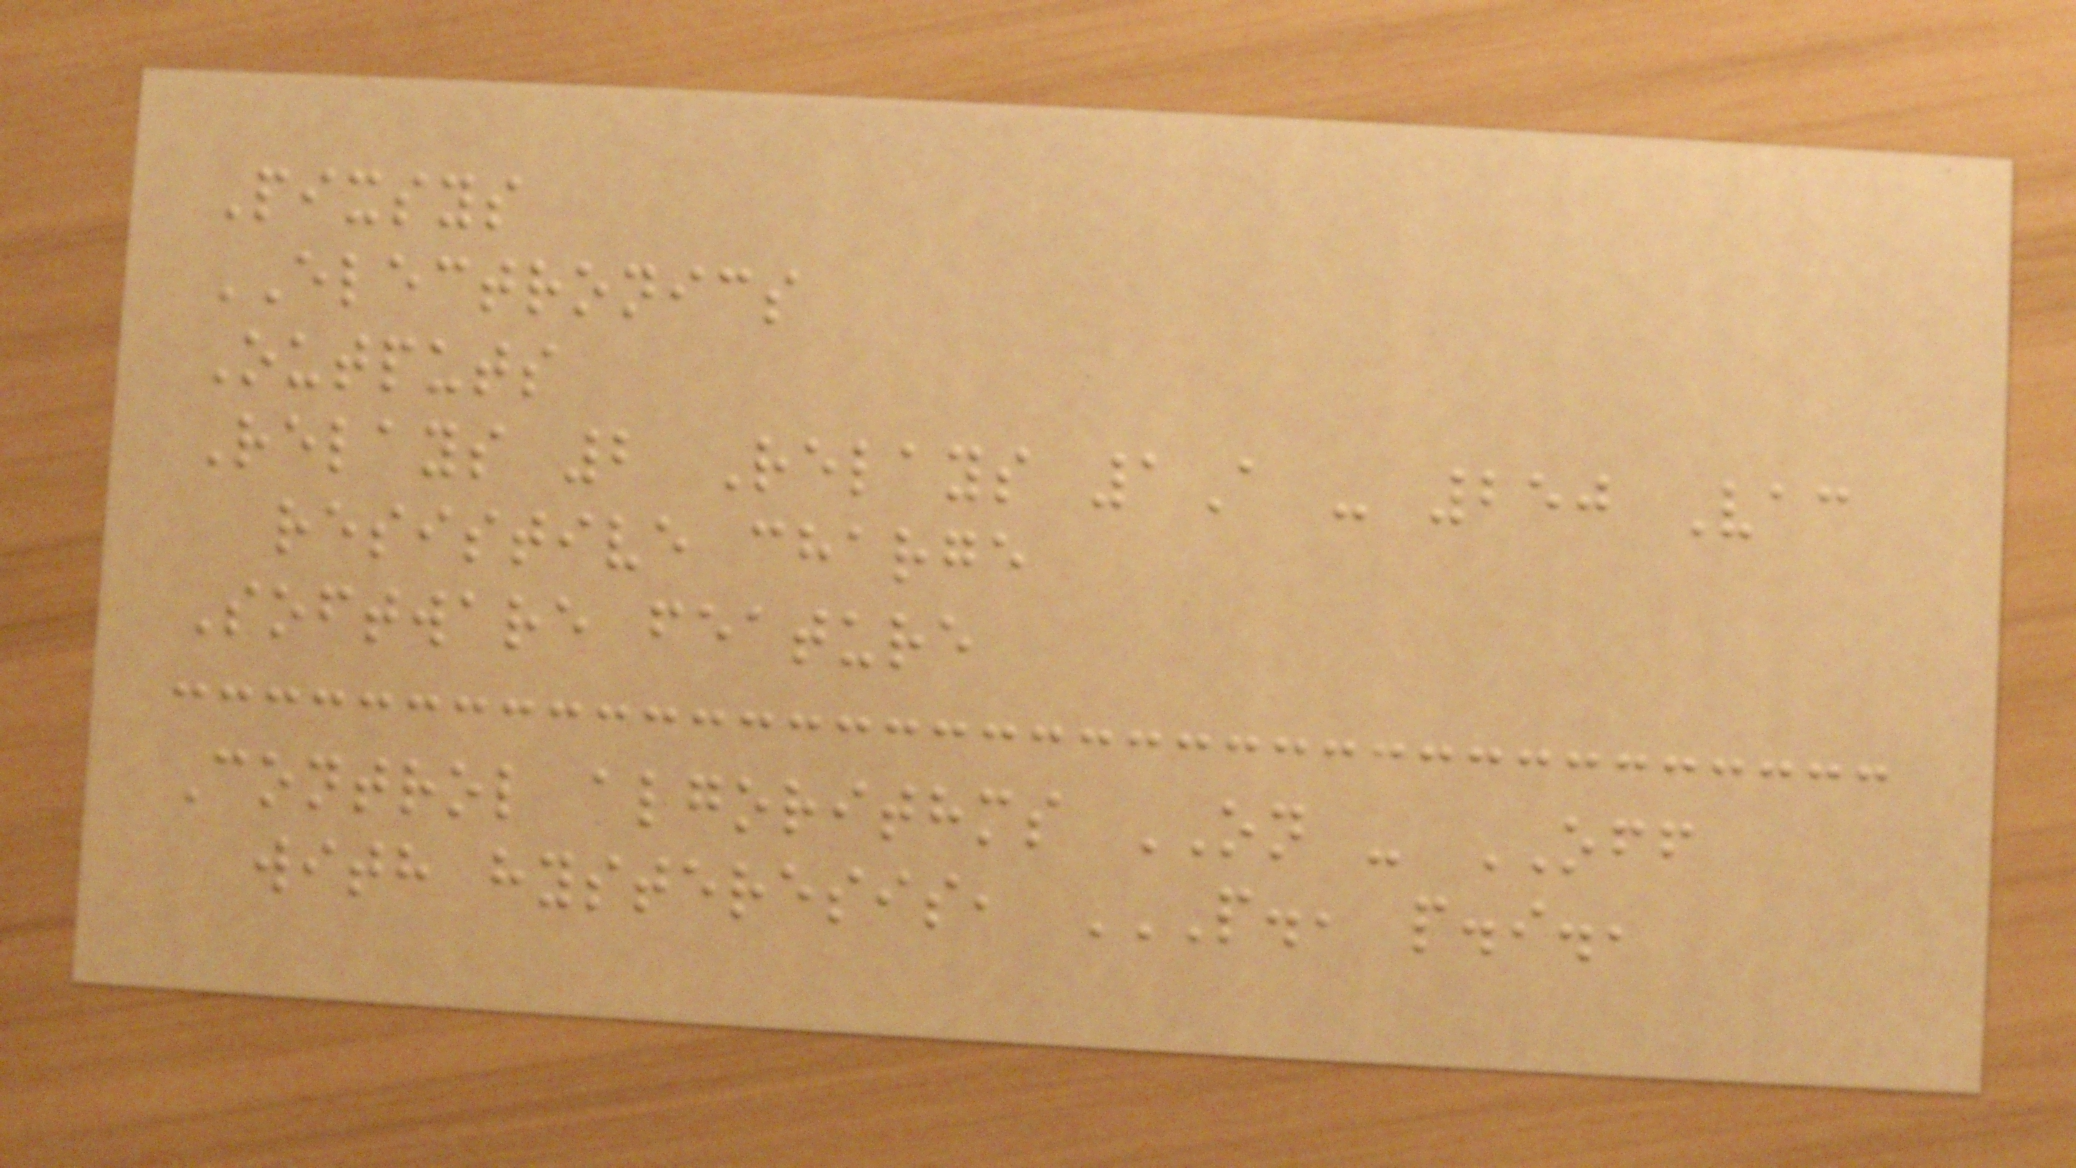Pixsys
ELECTRONICS
Outputs
Relays 2 Relays 1A - 250 Vac
resistive charge
Software feature
Control algorithms ON - OFF
with hysteresis, P., P.I.,
